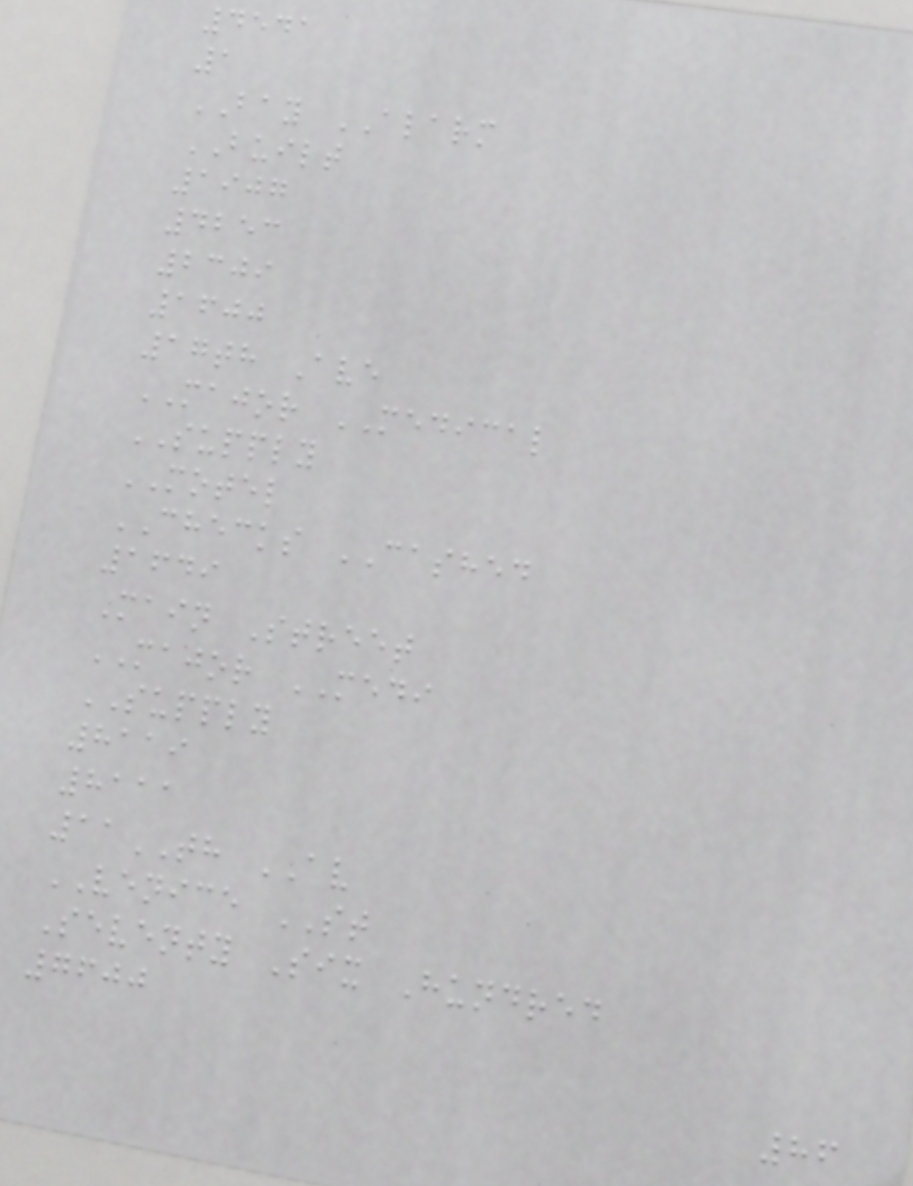4541
1
BAY ALARM
BUILT
1907
4253
2309
1600
17th Ave
MAJOR MEDICAL
SUPPLY
MOTEL
CHECKS CASHED
1649
Main Street
MAJOR MEDI
SUPPLY
8119
8111
11TH AV
VENICE ST
Seventy Six Hundred
7600
86
